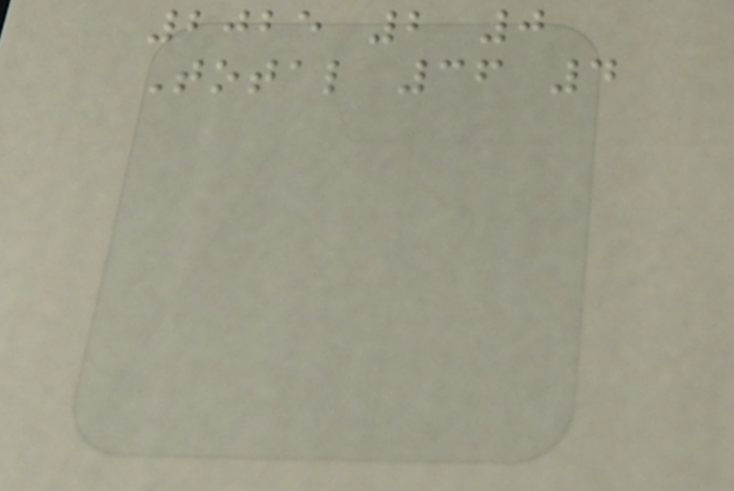2025 2 0
Total 36 4
